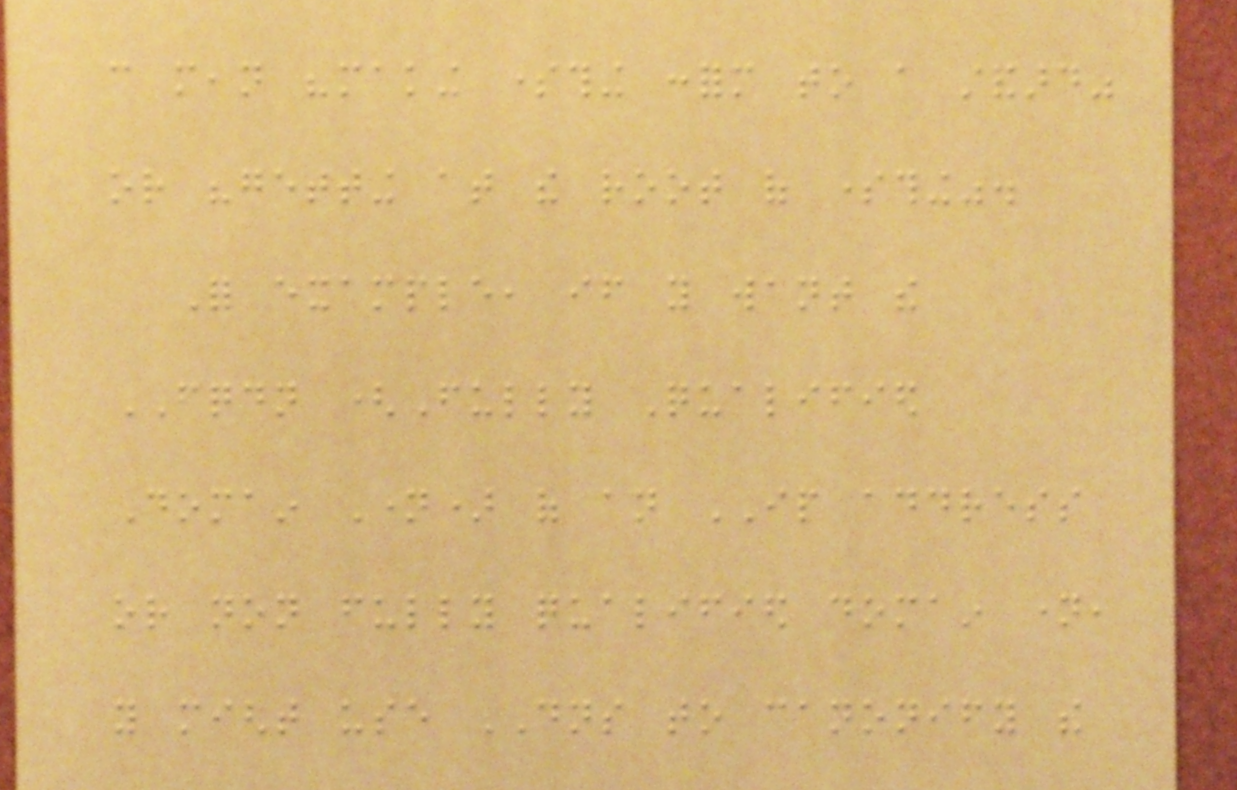can mean "making something conform to a standard"
or "getting at the root of something".
For example, if you want the
FQDN (Fully Qualified
Domain Name) of an IP address
or non fully qualified domain name,
you might use DNS to canonify the
